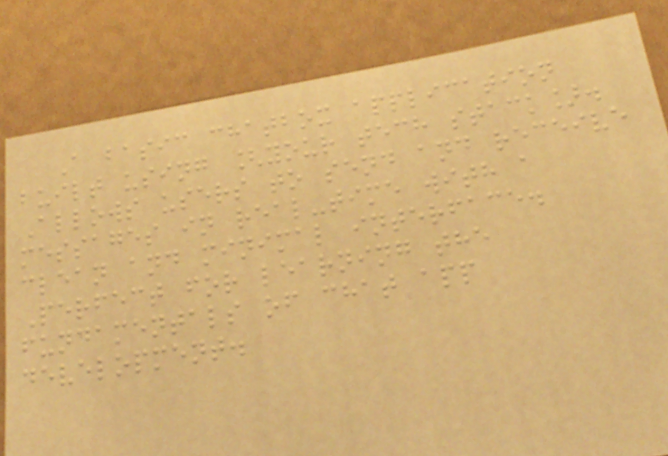A basic chatbox application
built using [your tech stack].
Allows users to send and receive
messages in real-time with a
clean and minimal interface.
Perfect for learning the
fundamentals of chat app
development.
